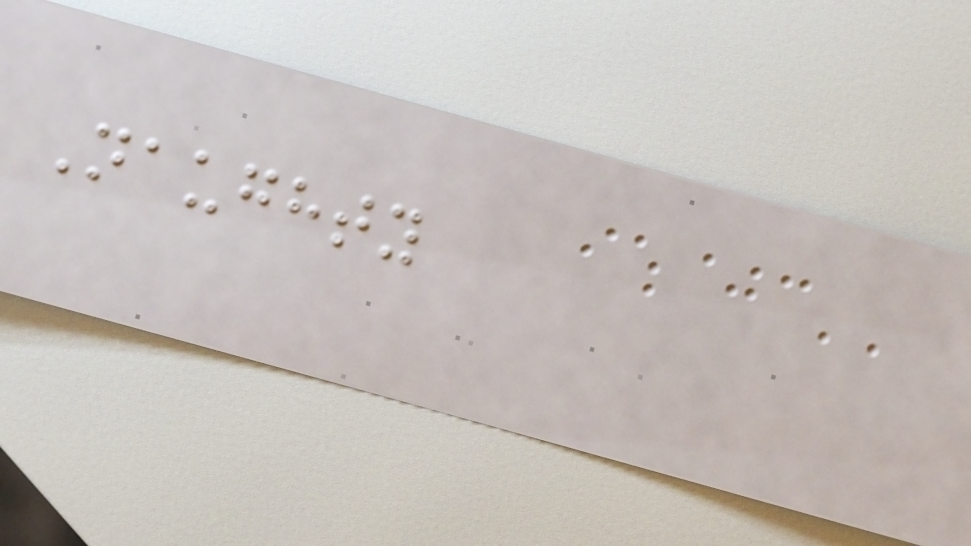Naughty
